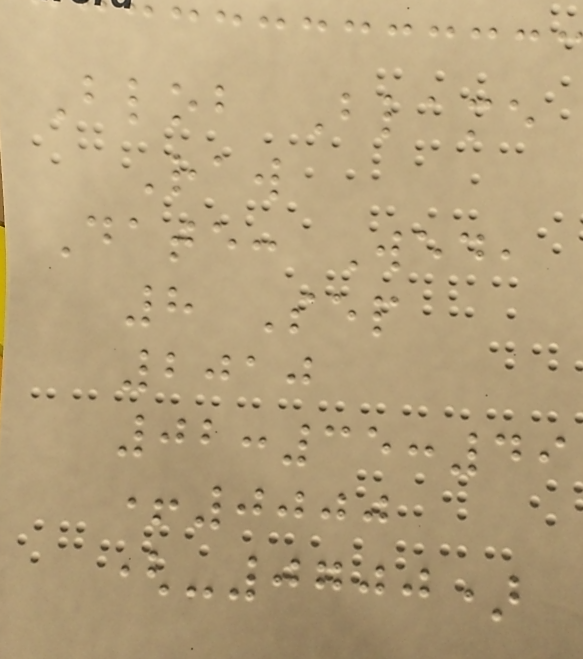Blob Blame
Raw
Date: Wed,
8 Sep
2010
02:35:49
+0000
(-0700)
